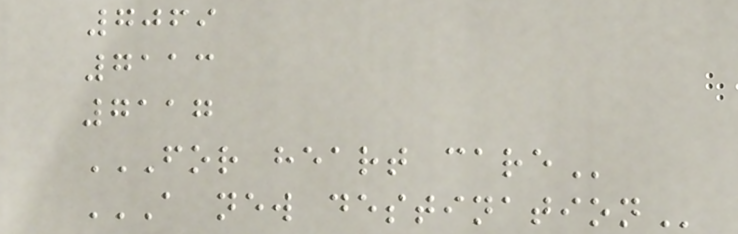7069
7113
7117
FOR HEART CARE
A NEW DESTINATION
